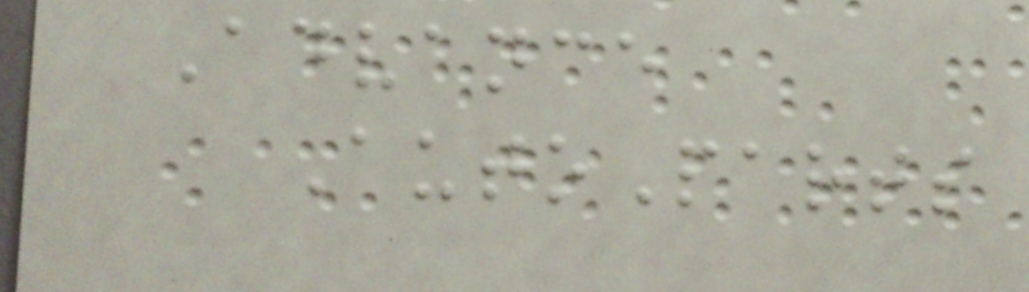Advance
AutoParts
